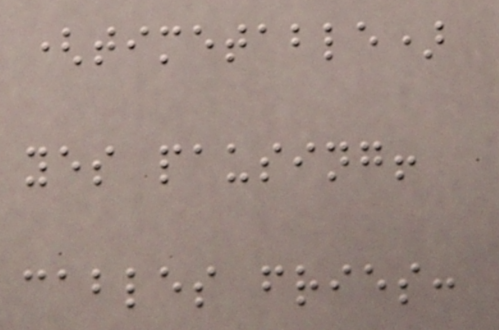(timetable)
yes pausing!
cables fries:
